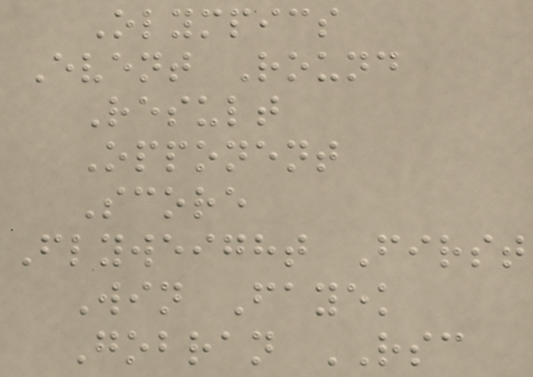Olympics
Event Round
Result
Opponent
Score
Flyweight First
Win Fayek
Gobran RSC
